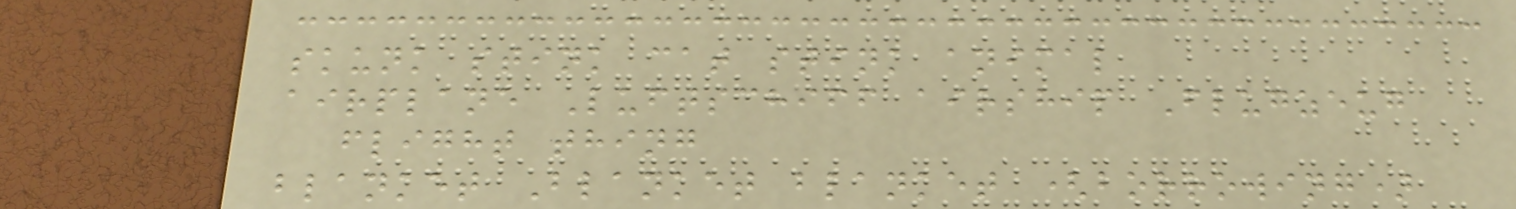skunk stink cat stink animal
airplane Luftschiff airship Flugzeug
flight thing
blanket Blanket blanket (borrowing)
